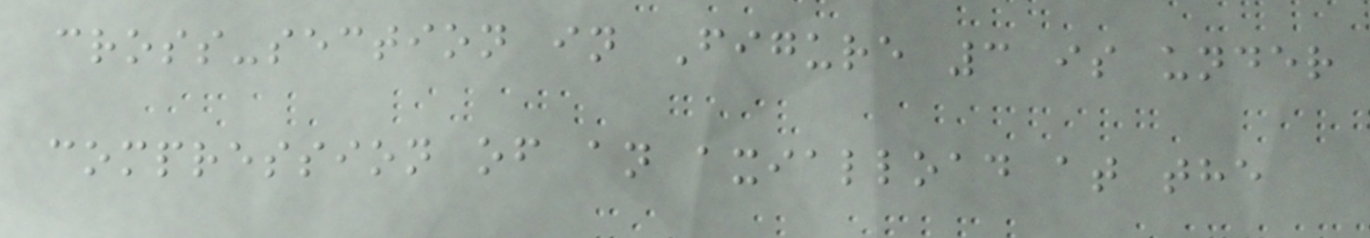cross-section in Figure 3 is under
compression of an axialload at the
